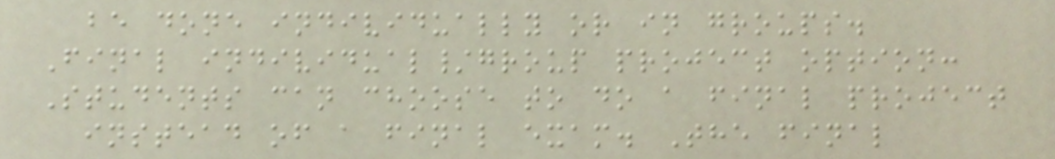be done individually or in groups.
Final individual/group project option:
Students can choose to do a final project
instead of a final exam. The final
